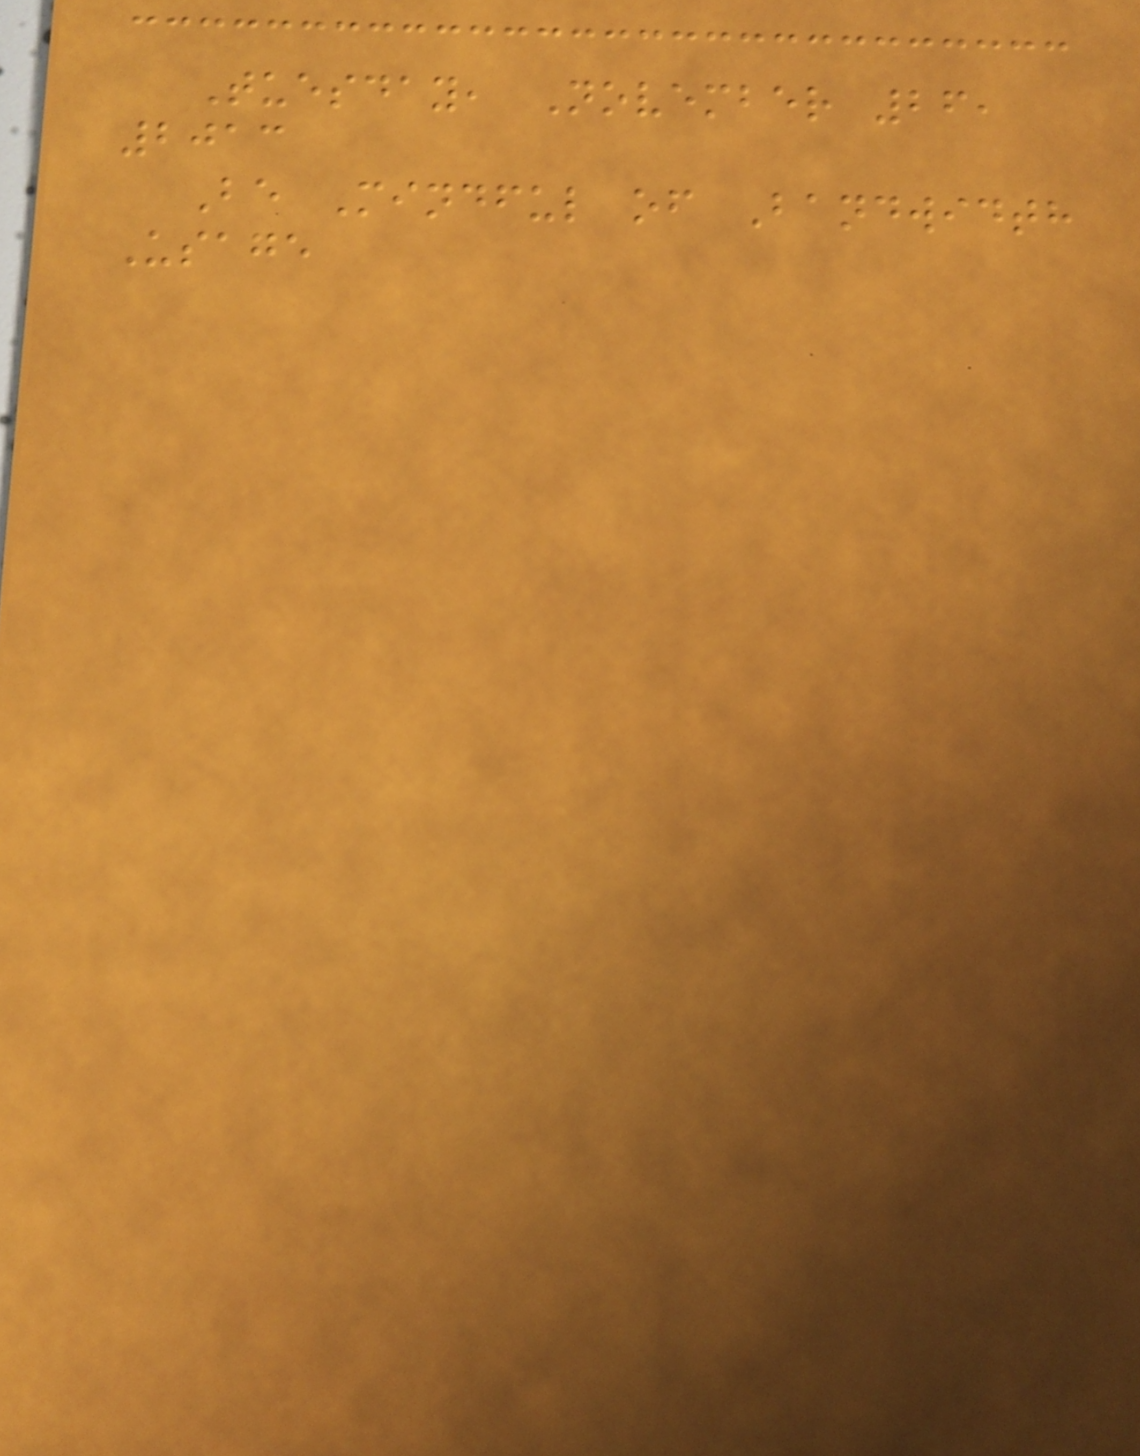Tuesday, November 26,
2013
Be Mindful of Bandwidth
Usage
